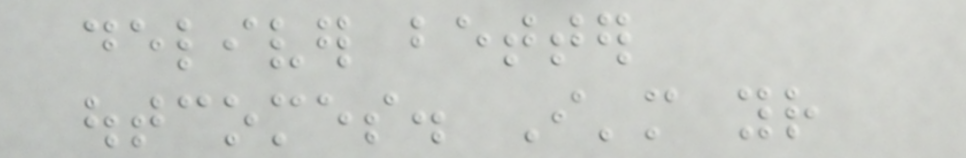deliver better
outcomes. I'm your
